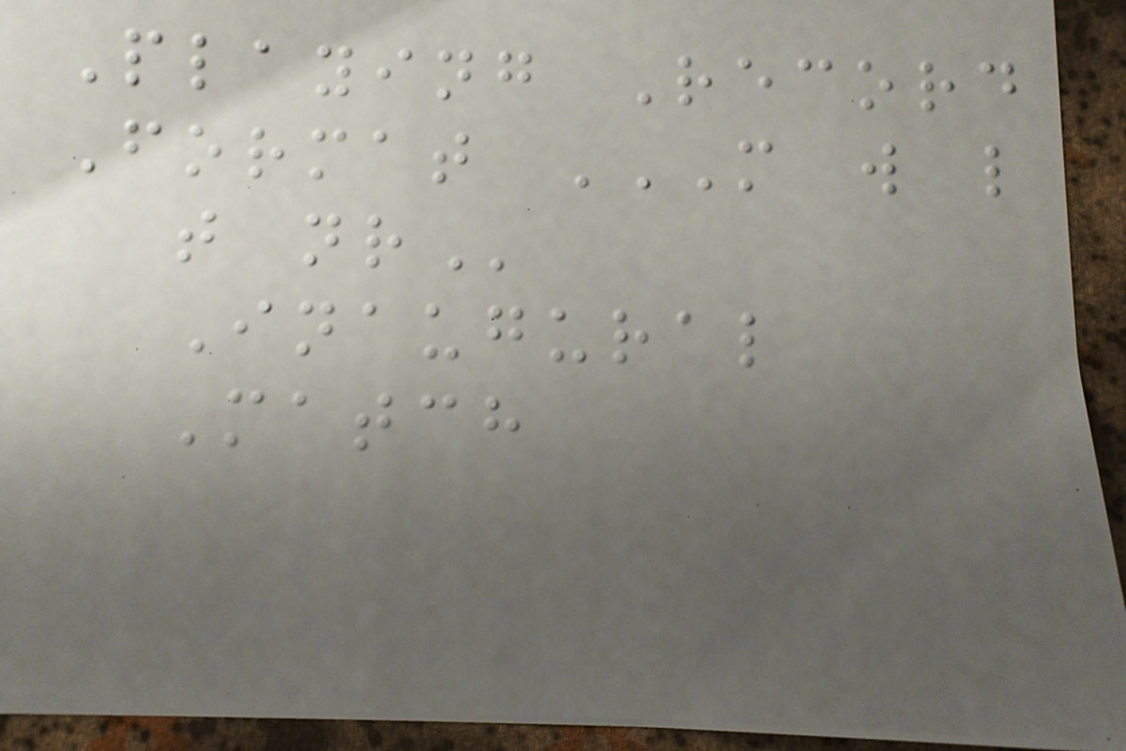Playing Record
Format M W L
T NR
Inaugural
Match
